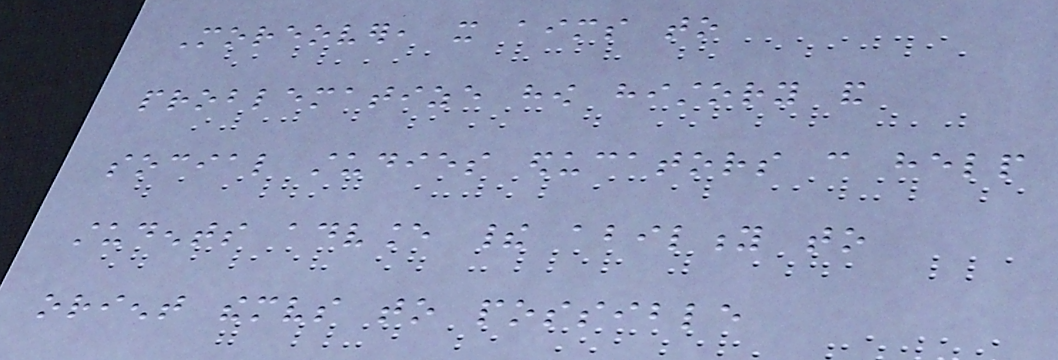Moreover, it aims to
problematize how history and
social studies educators can help
students advance their ability to
orient themselves to possible
